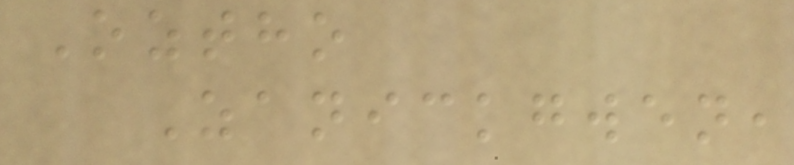Oztho
Zanickgwen,
